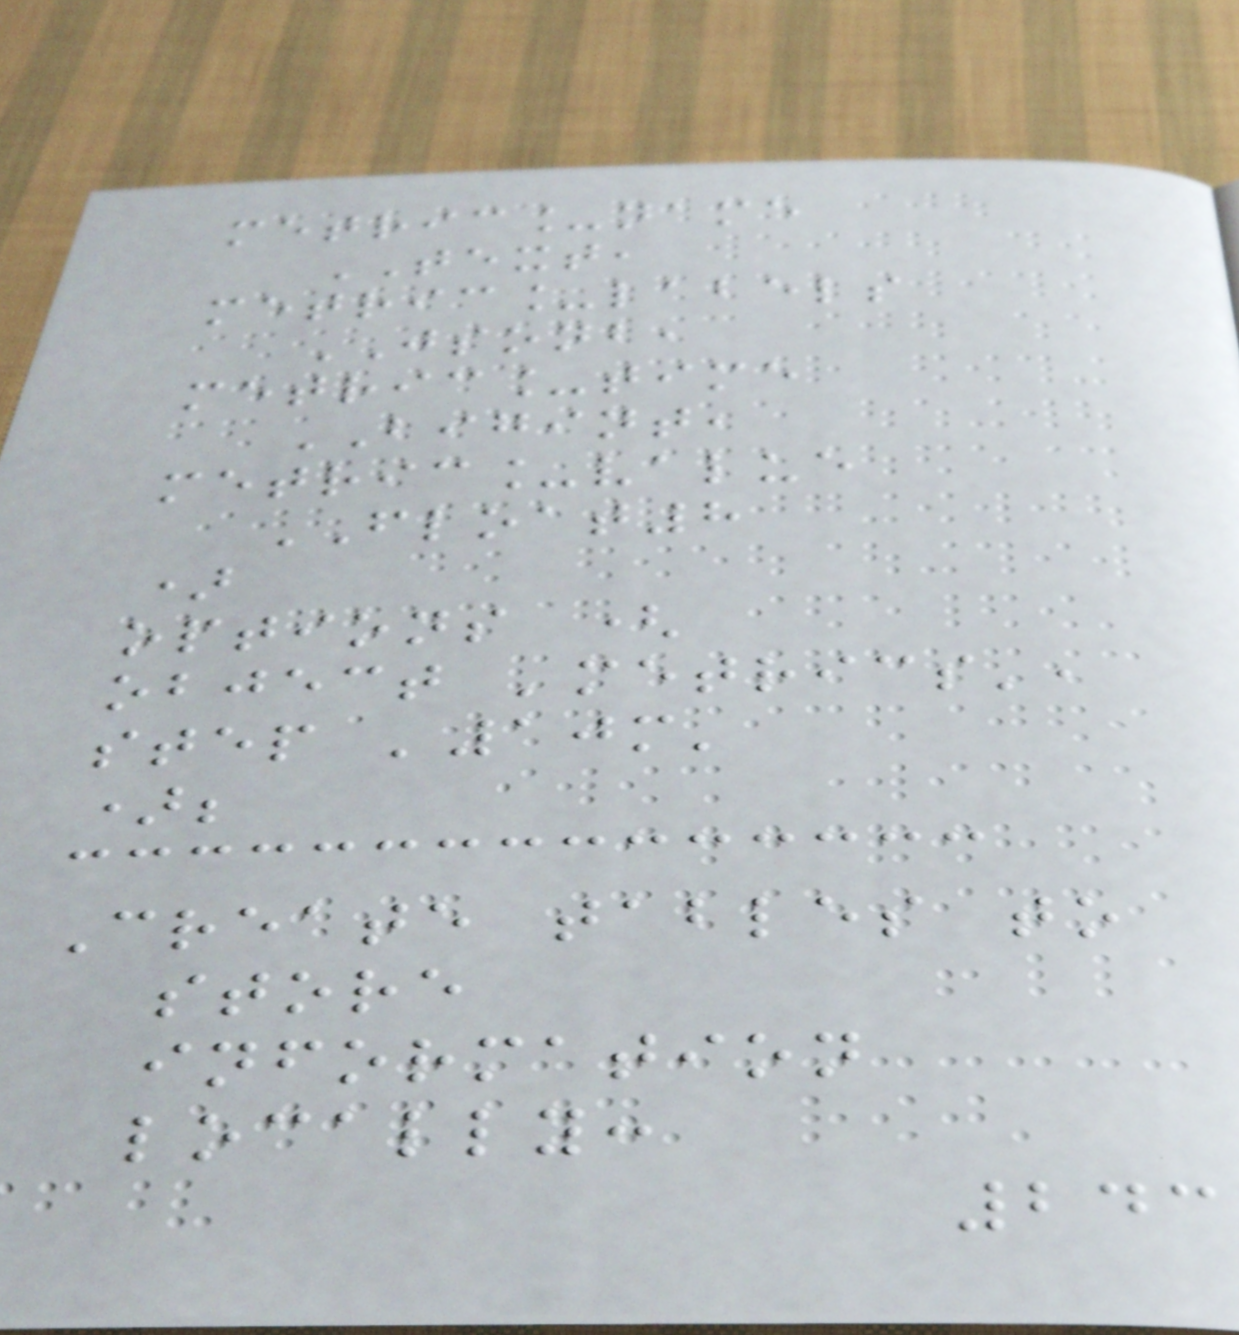metric_name
TEXT,
metric_labels
JSONB,
metric_time
BIGINT,
metric_value
FLOAT8
)
options (
object 'metrics',
step '10m'
);
Create tables to
store
information
locally:
243
